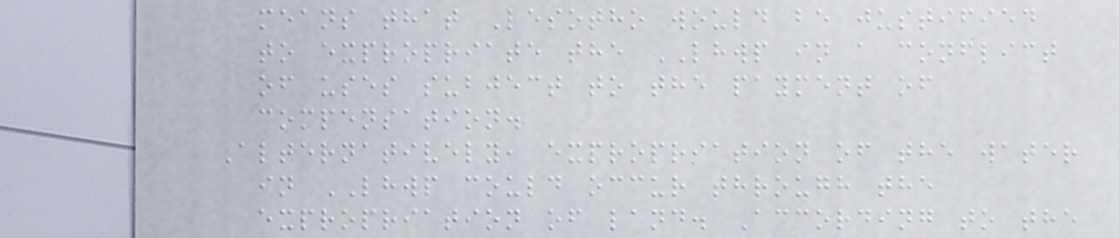means that Lesotho would be justified
to expropriate the LHWP in a conflict
of uses subject to the payment of
compensation.
Alternatively, expropriation of the water
in LHWP could occur through the
expropriation of land. According to the
